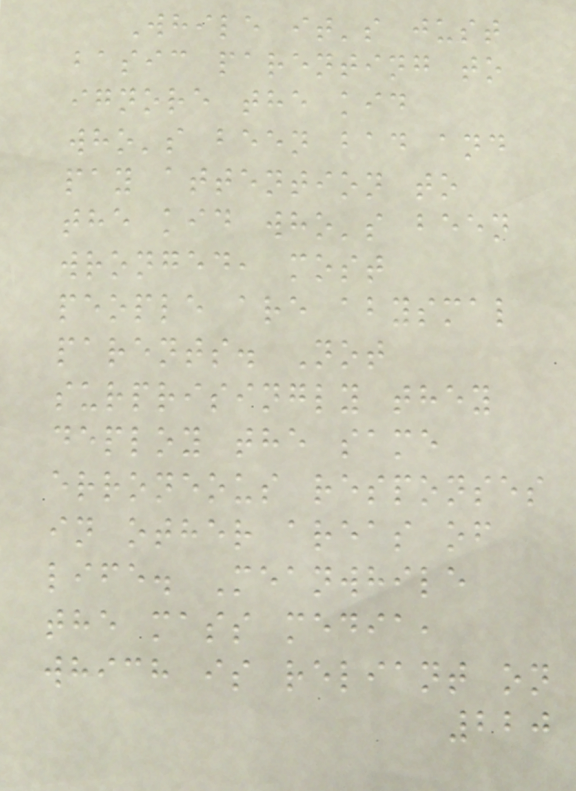While it's just
basic parenting to
ignore the kid
who's been bad and
pay attention to
the kid who's been
wronged, most
people are abysmal
parents. Not
surprisingly they
deploy the same
erroneous responses
in other areas of
life. Meanwhile
the mass media,
which is reliant on
220
